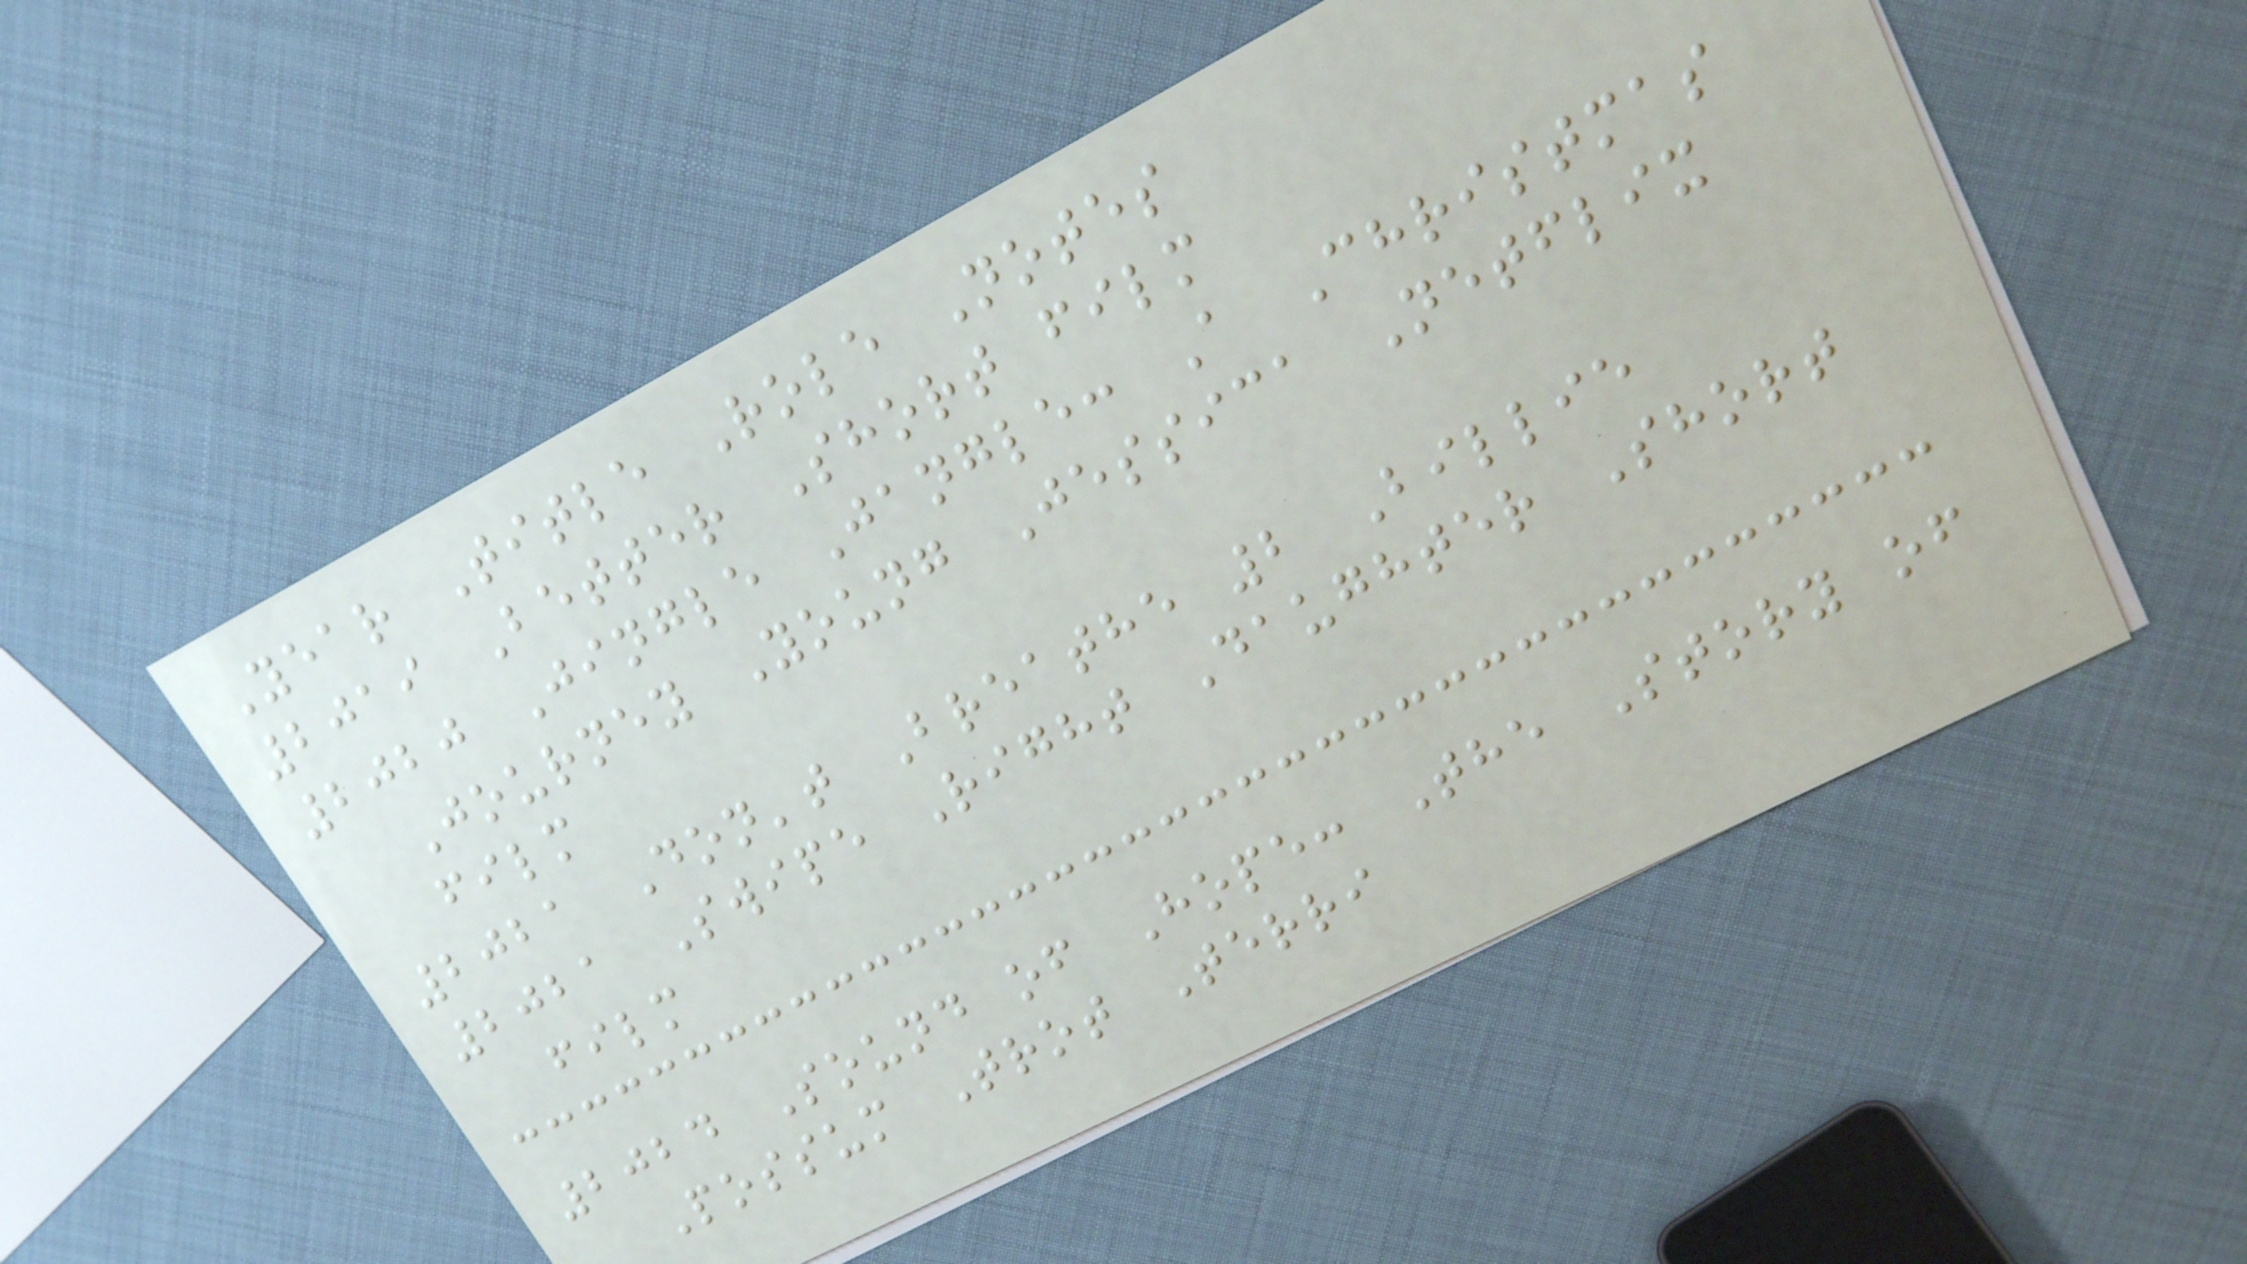Year Title Role Notes
2019 Better Short film
2020 Jingle Jangle: A Christmas
Journey Young Jessica Netflix
film
2021 Don't Breathe 2 Billie
2021 Swipe Right Daughter Short
film
2024 Sound of Hope: The Story of
Possum Trot Terri
